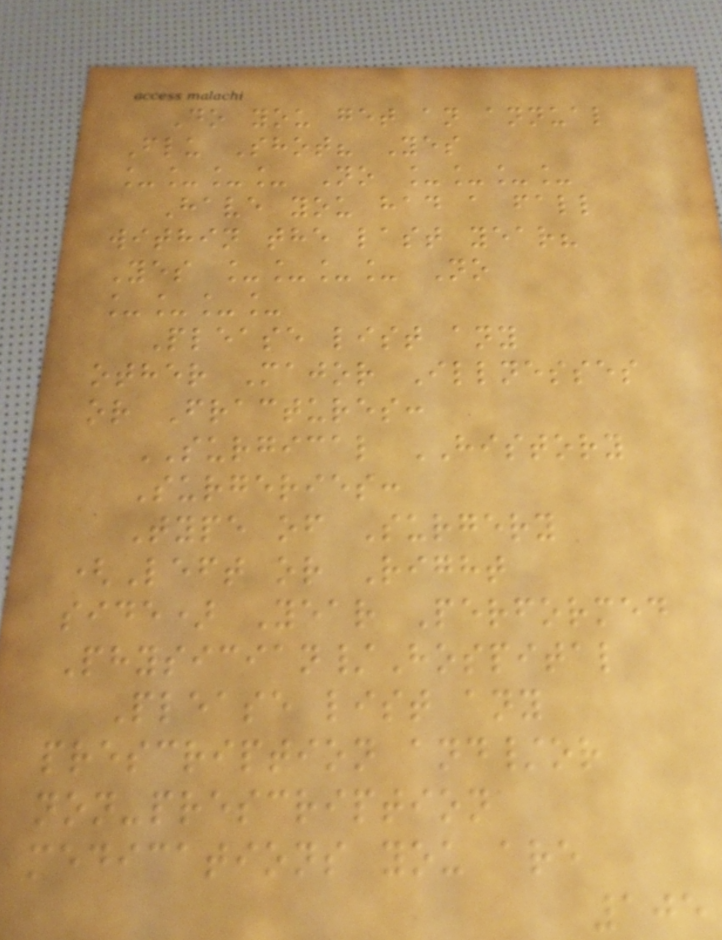Do you get an annual
Flu Shot? Yes
____ No ____
Have you had a fall
within the last year?
Yes ____ No
____
Please list any
other Major Illnesses
or Fractures:
SURGICAL HISTORY
Surgeries:
Type of Surgery
(Left or Right
side) Year Performed
Physician/Hospital
Please list any
prescription and/or
non-prescription
medications you are
105
